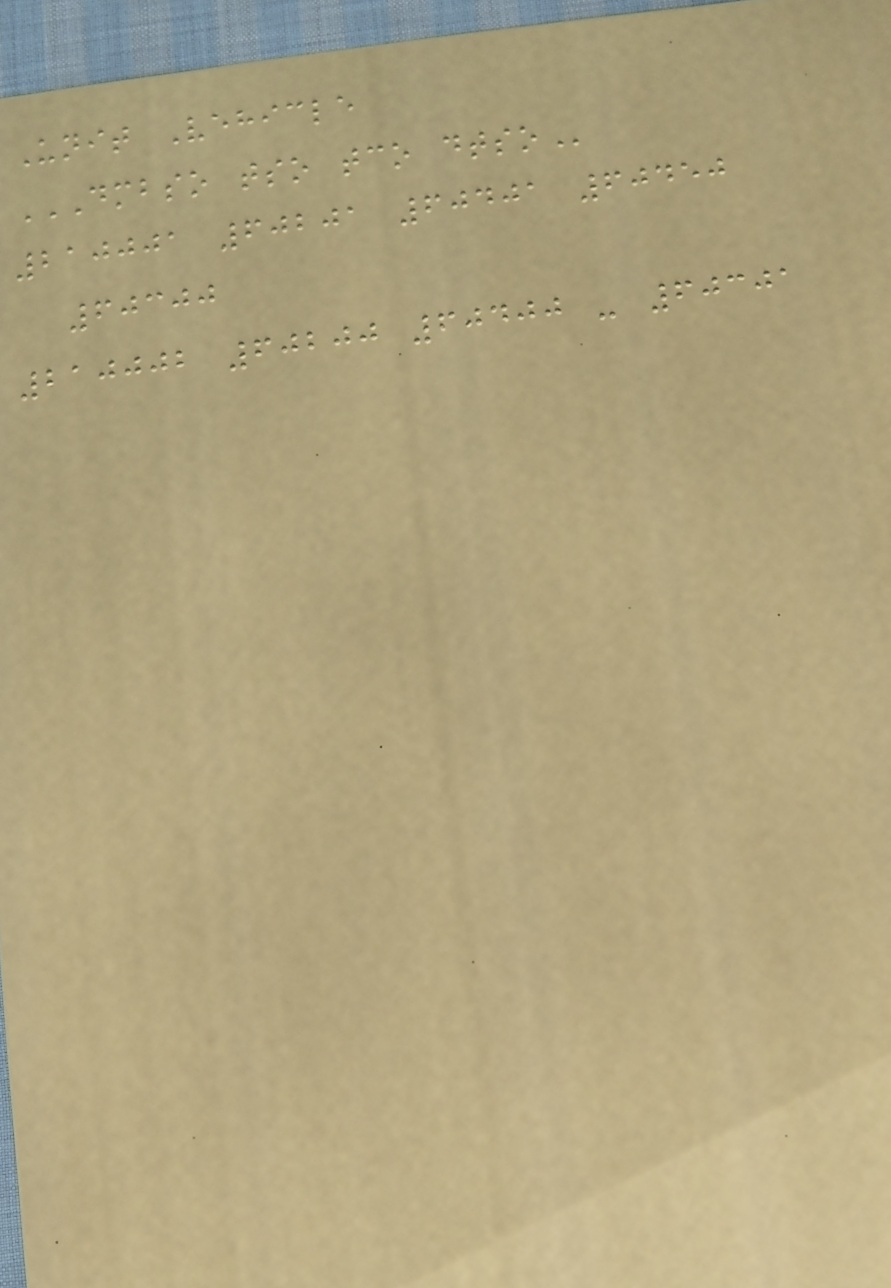Unit Vehicle
DMBSO TSO TCO DTSO
210001 60201 60401 60450
60300
210002 60200 60400 - 60301
